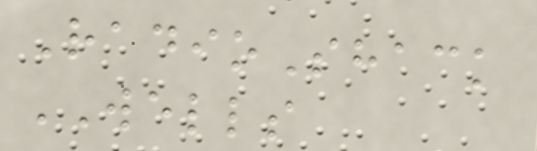RadioShack
WELLS
